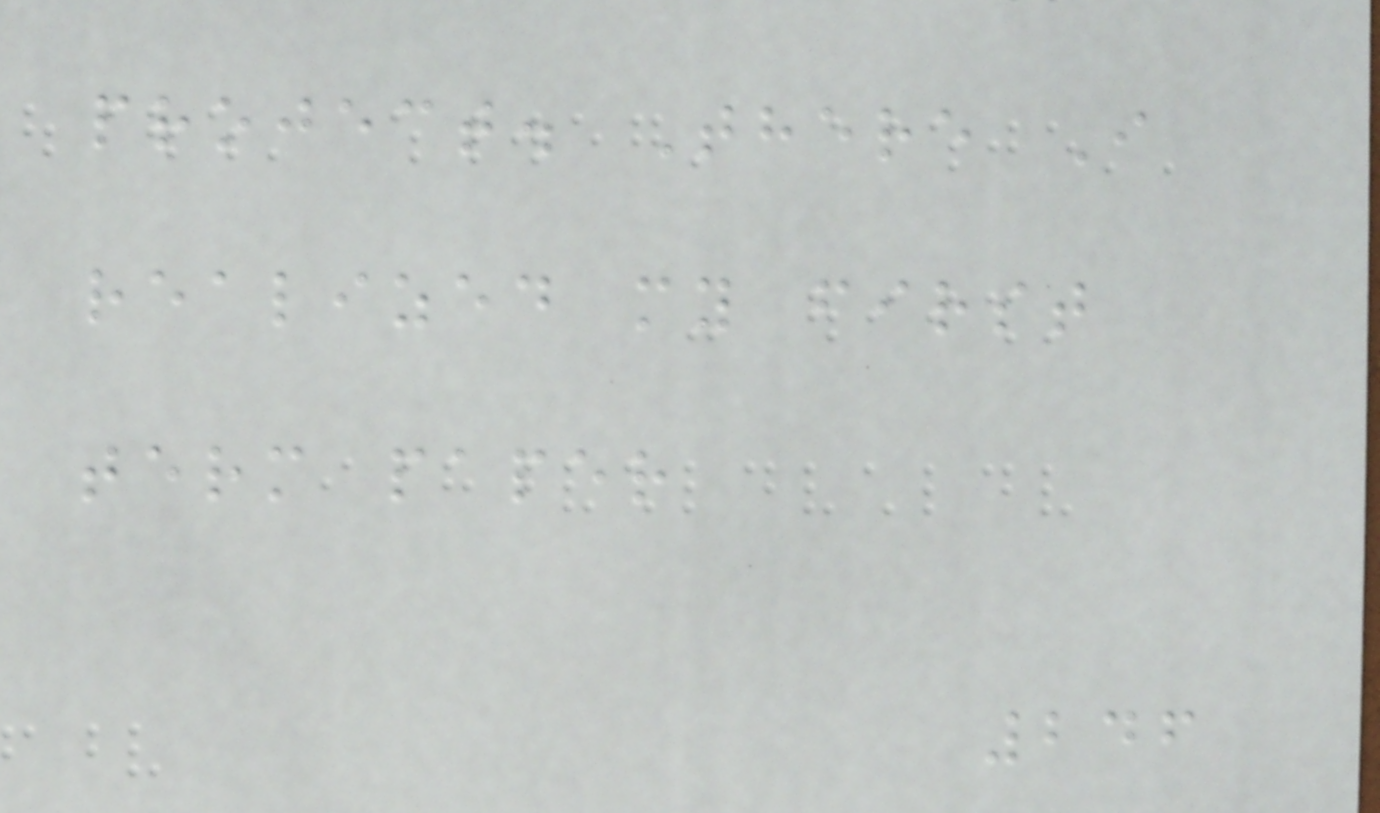project. There I
realized my first
term paper
246
